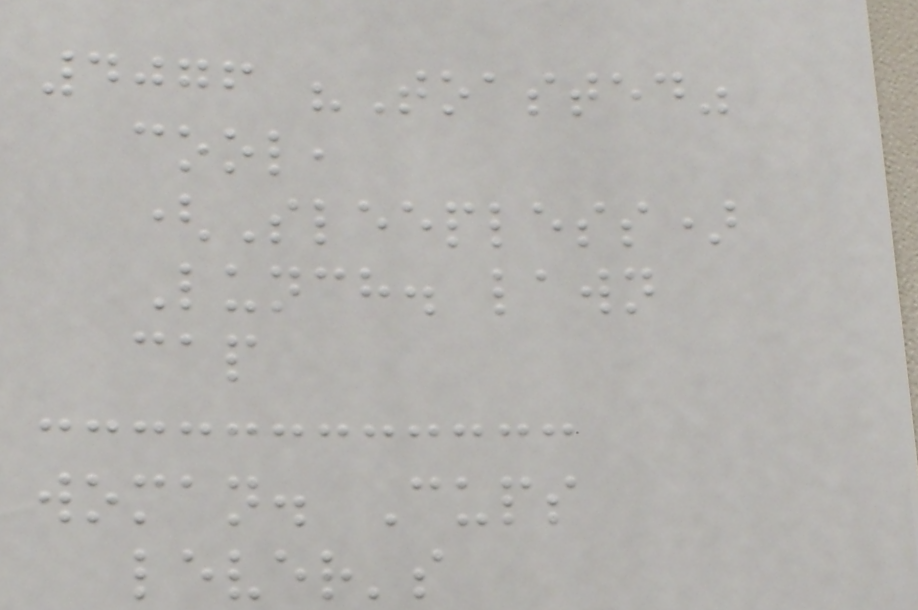4076 "Toasted"
cool,
(Sleepless)
Lunch. lawn
cap
woman. Cups
lever's
